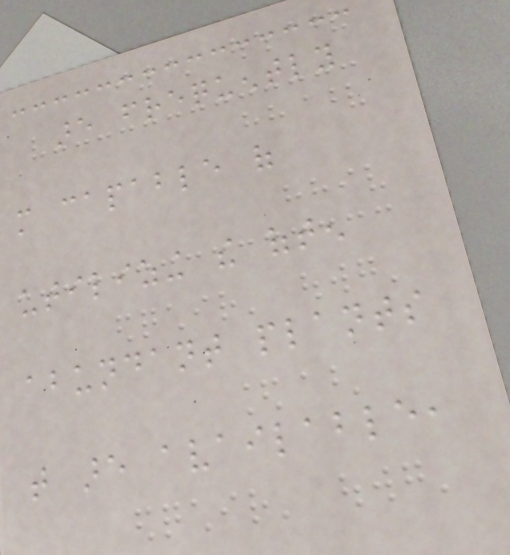are frequently
more capable of
utilizing the often
abundant plants
that are available,
